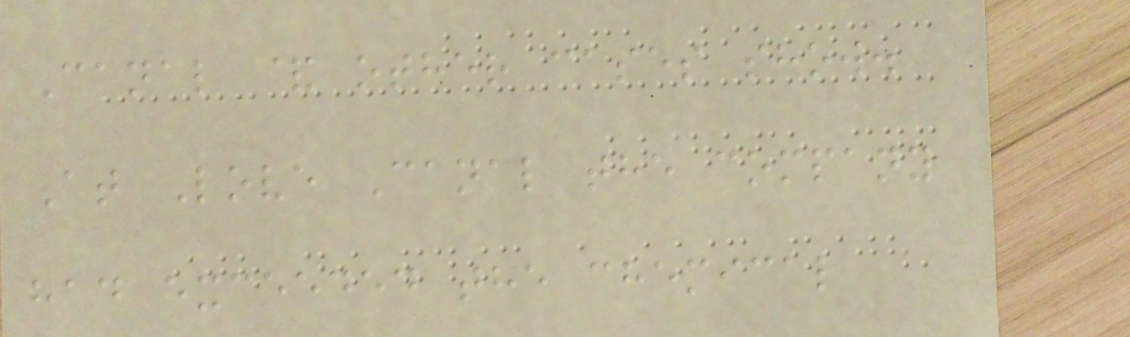Canal & other cases show.
At Love Canal the company
had exceeded the chemical
